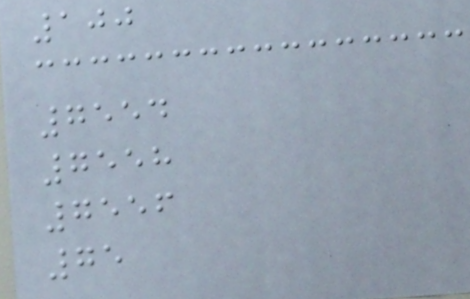100
7554
7558
7556
75
